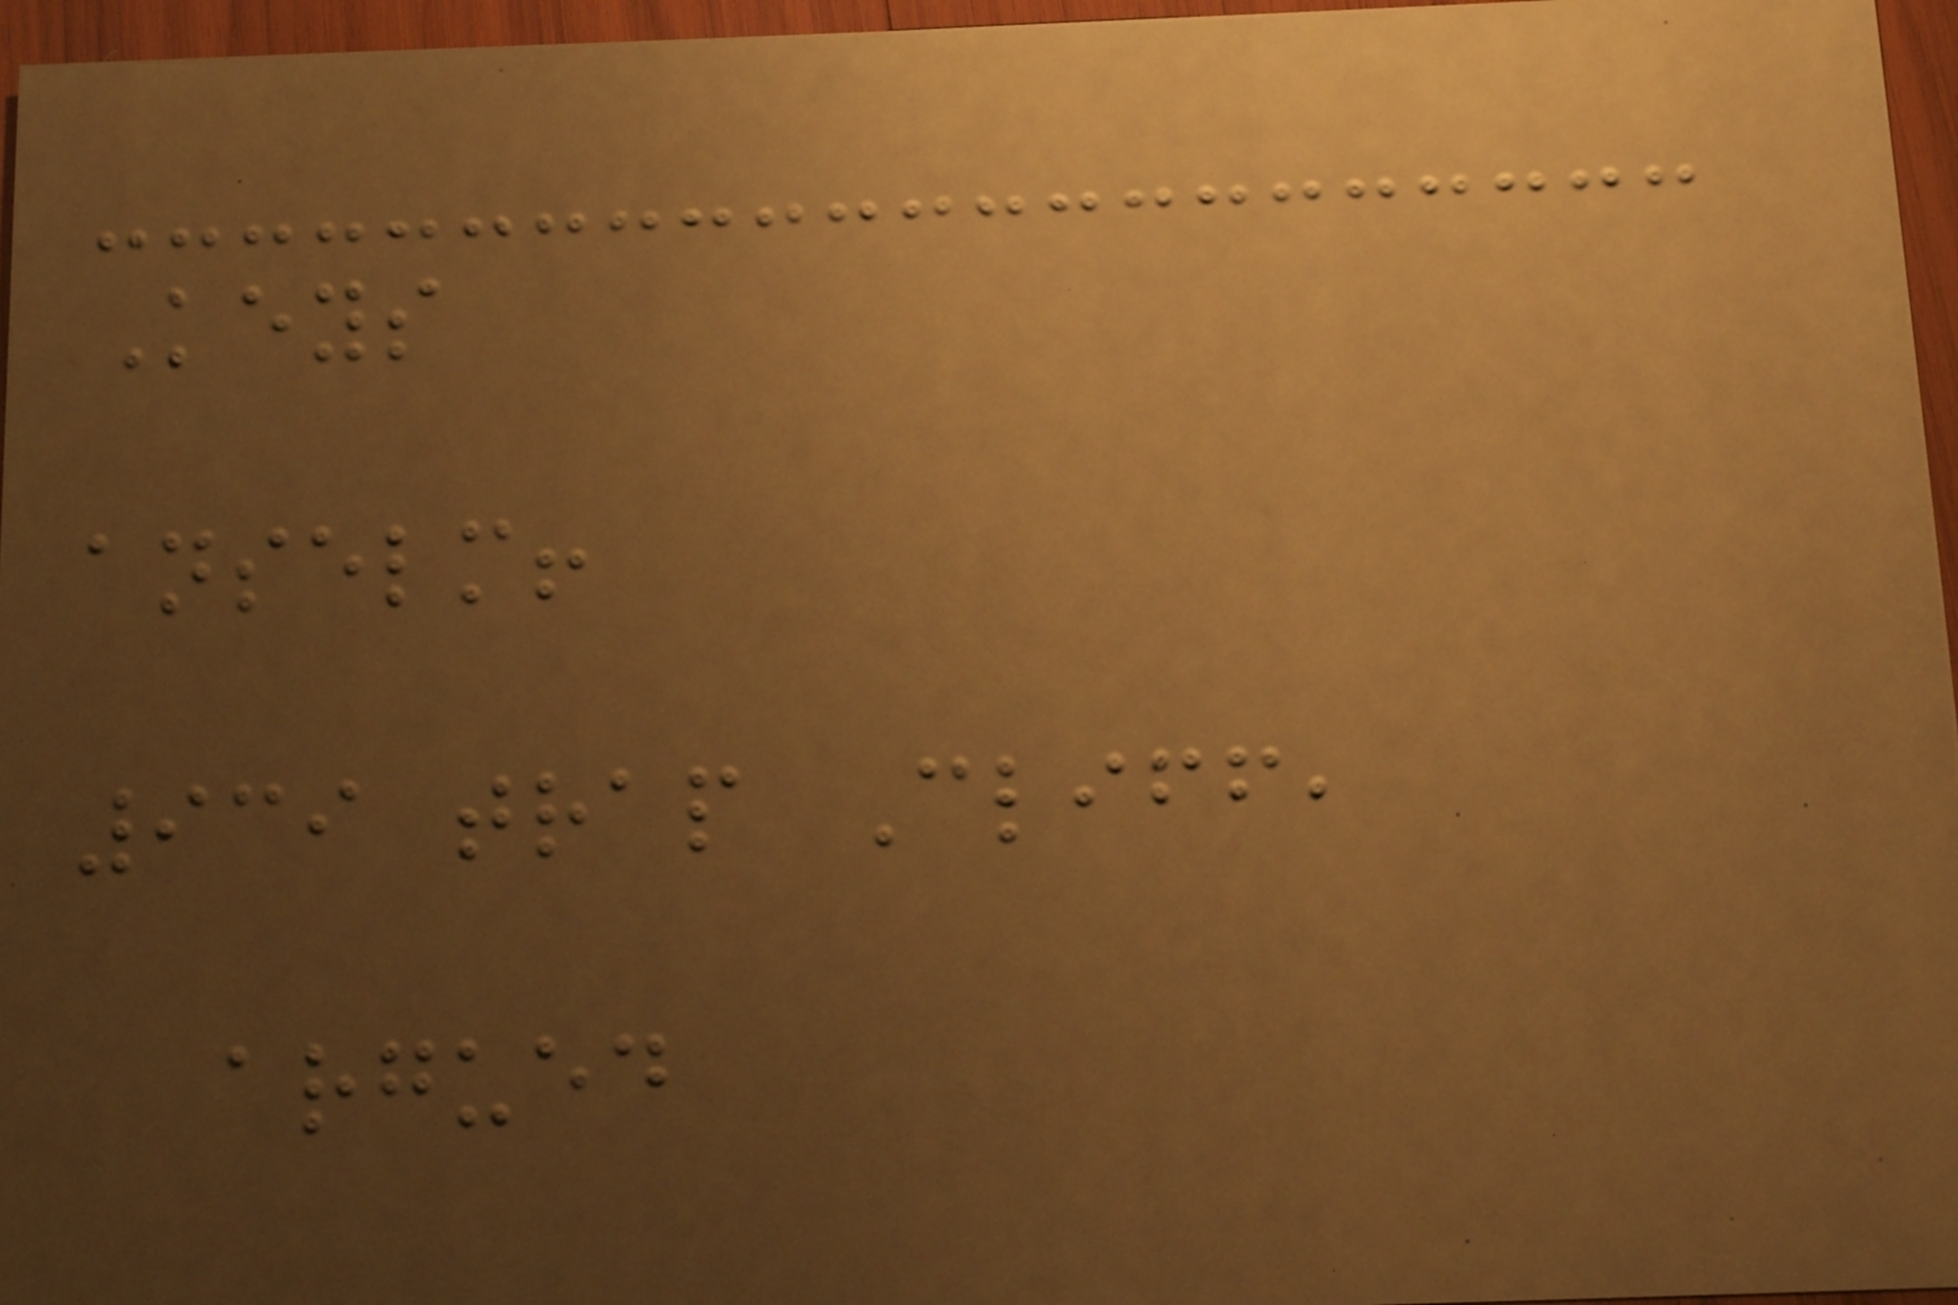Keys
anselm!
939 trap Cliff,
argued
